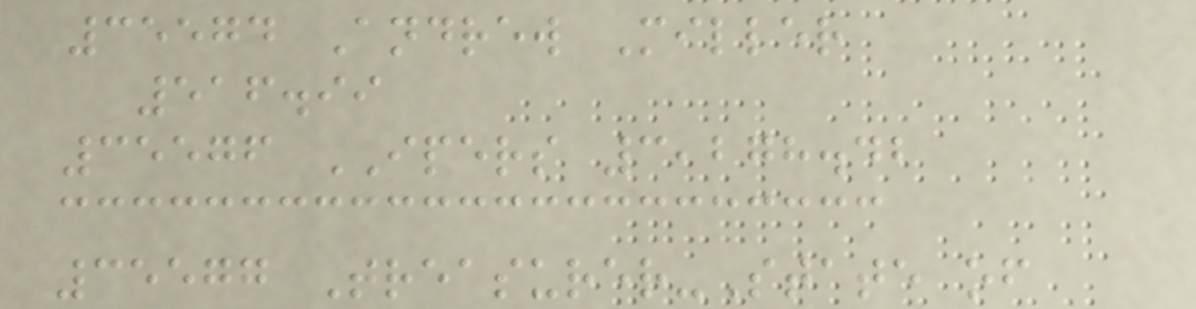35574 Andrew Miller
516.99
35576 IPERS 3,278.42
35577 Treasurer-State of
